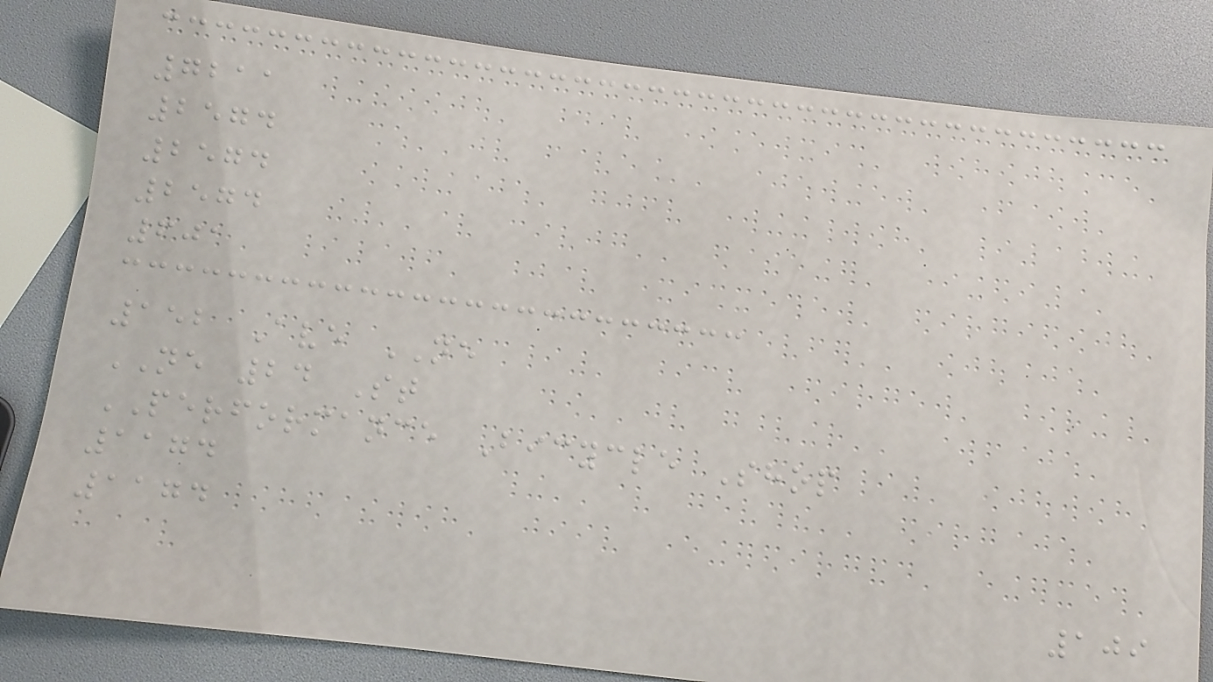7211
2574
2574
2574
601
152 Ave NE
NE 24 St
PERFORMANCE Bicycle Shop
1174
1174
109
